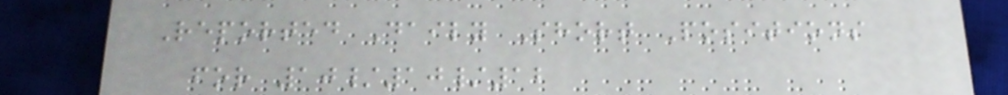Reported Daily Short Positions
for 10/10/12
